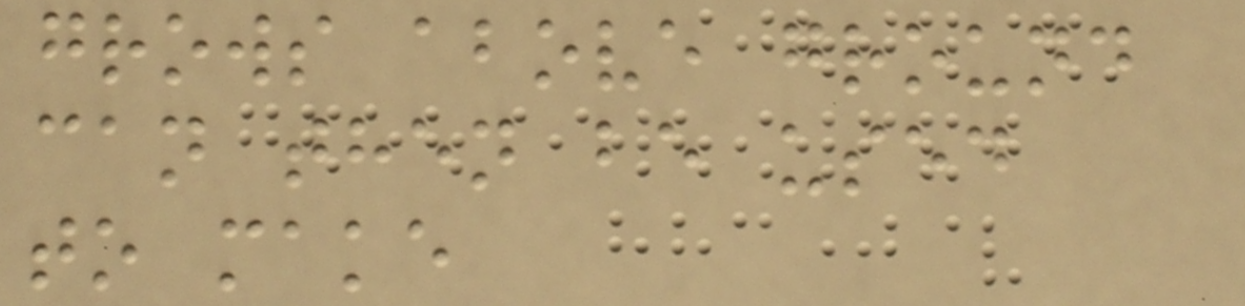grows above ground
can then be used
to make
